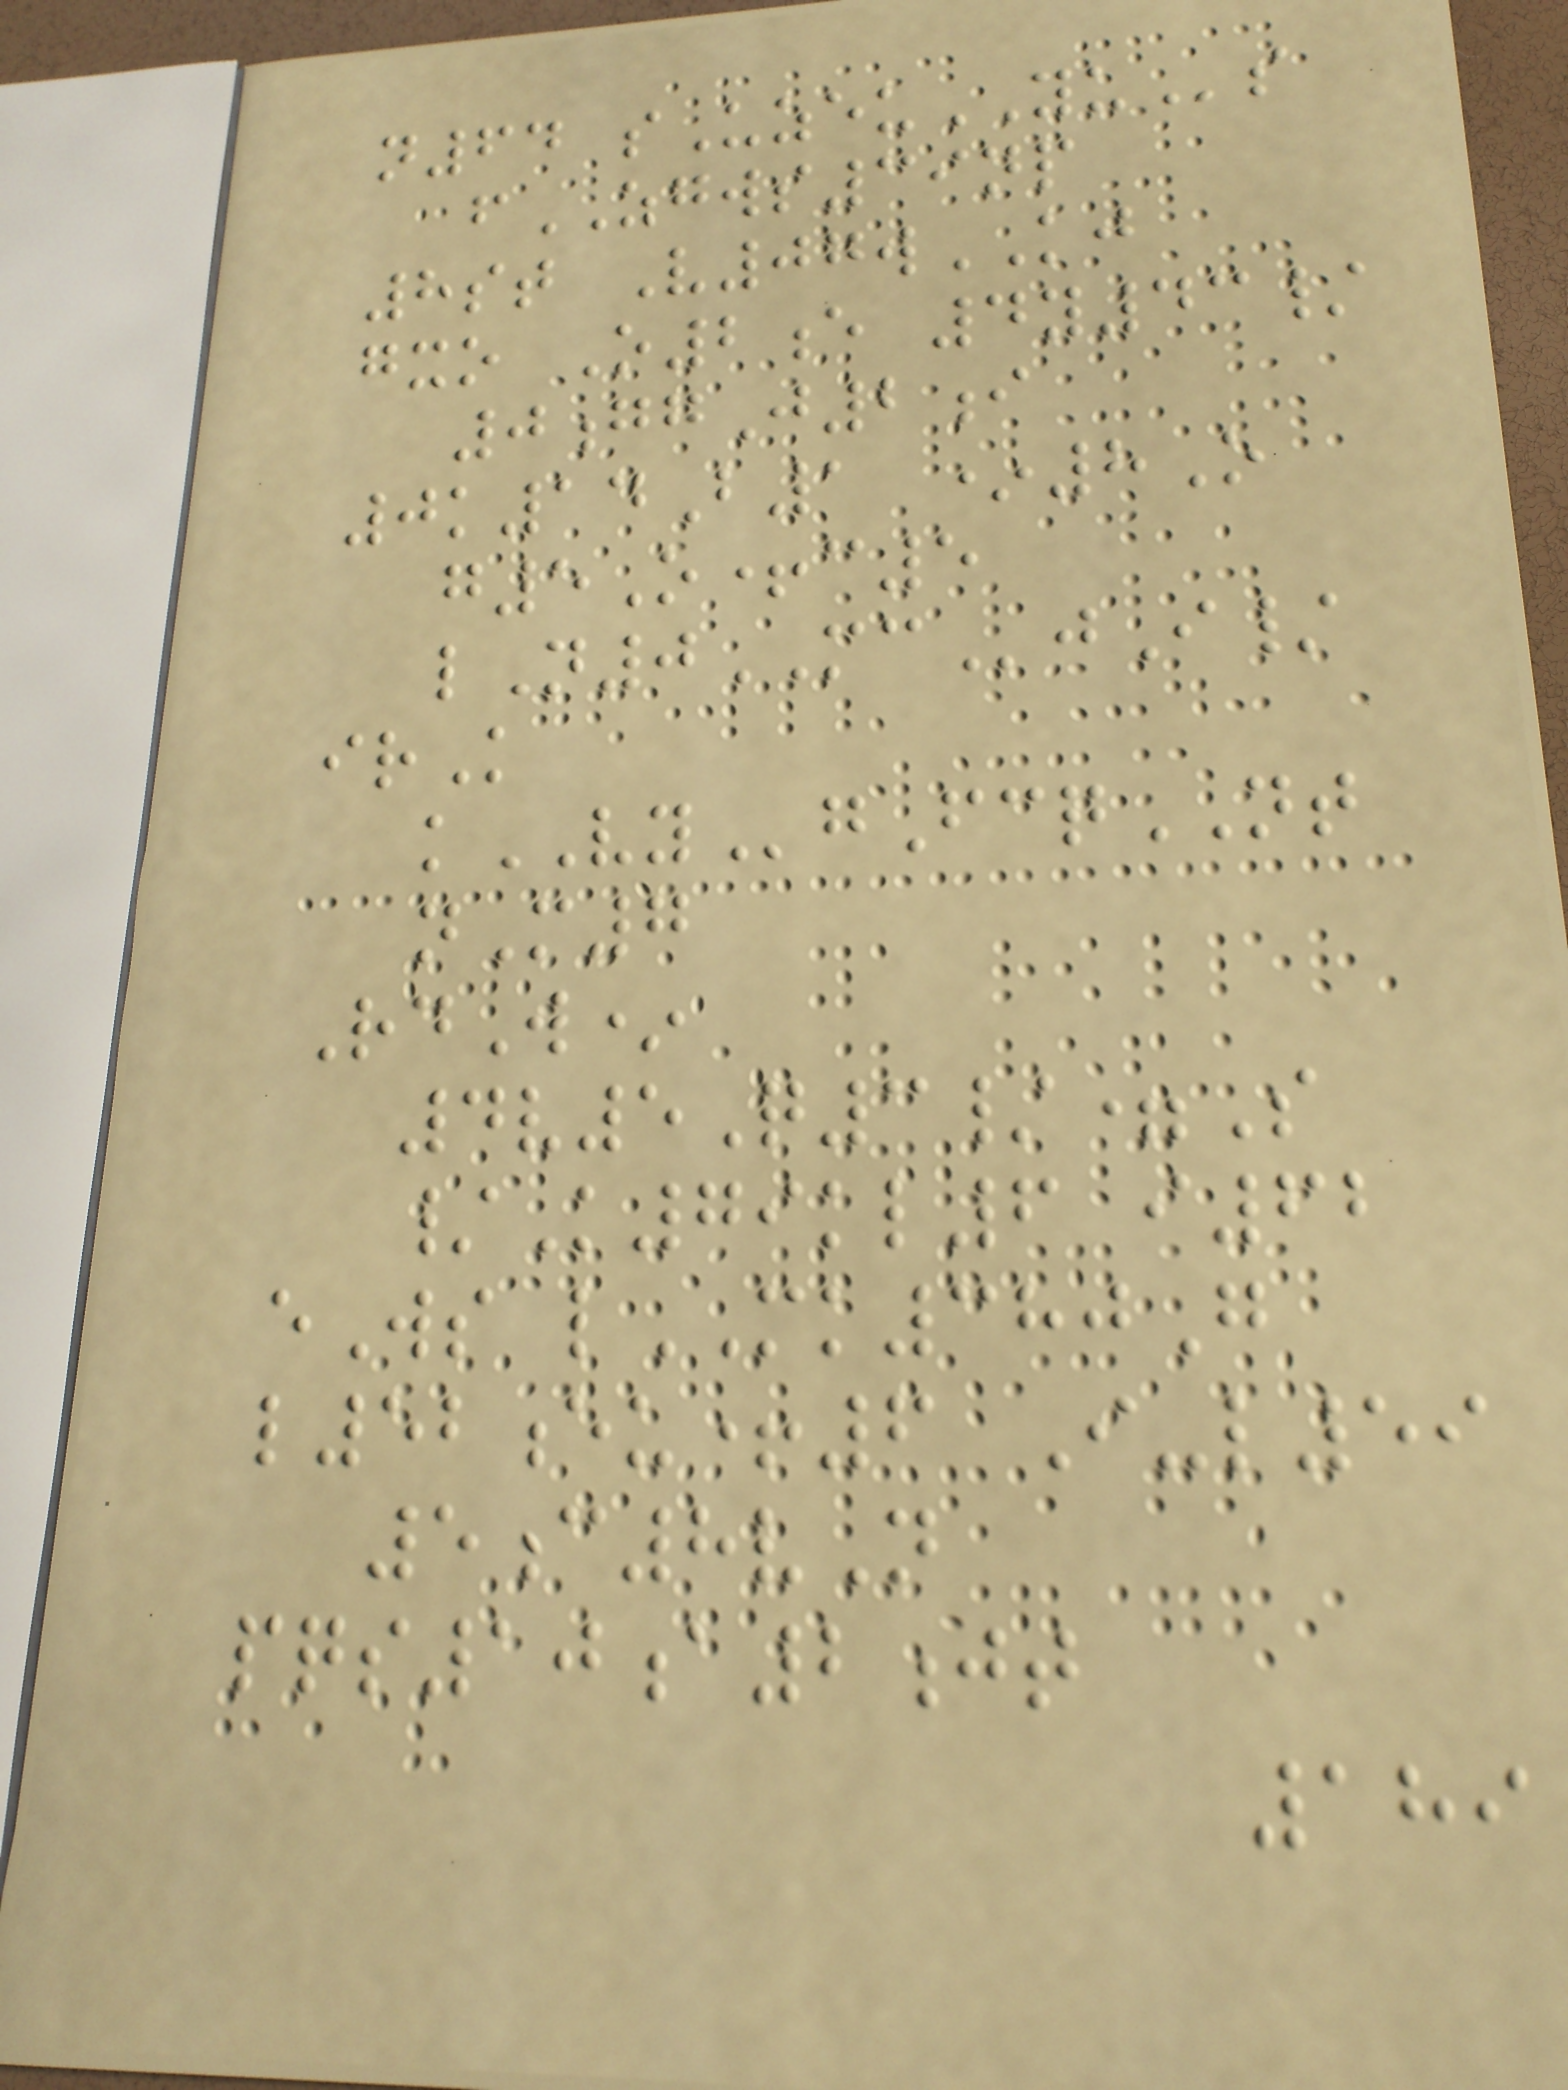n64 sUzeuYUs
fZGWS39np
8st V07wKJ
gxo O2e 4y43/
0ggJ2i
0k14B1 *8O
g5O+c5
lN0MCjI/
irK
kVYgFcqNT
nM7
RdW*
4v5Q3/=S
/K79kl6 i62
eWs lMK380G
l52eu+6 I-l59
5c8vN
pqs10a2jt
189
